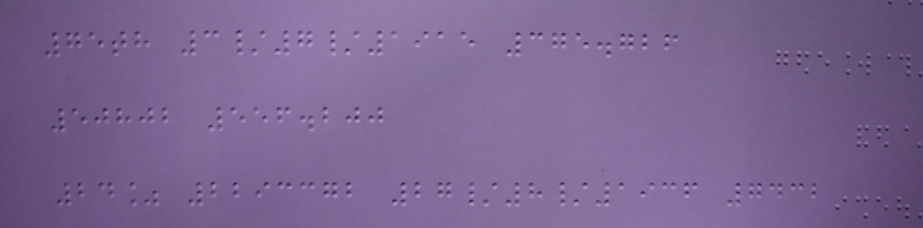75th 3/7/1915 375.726
50802 556.200
24% 2293372 27/8/1936 7432
